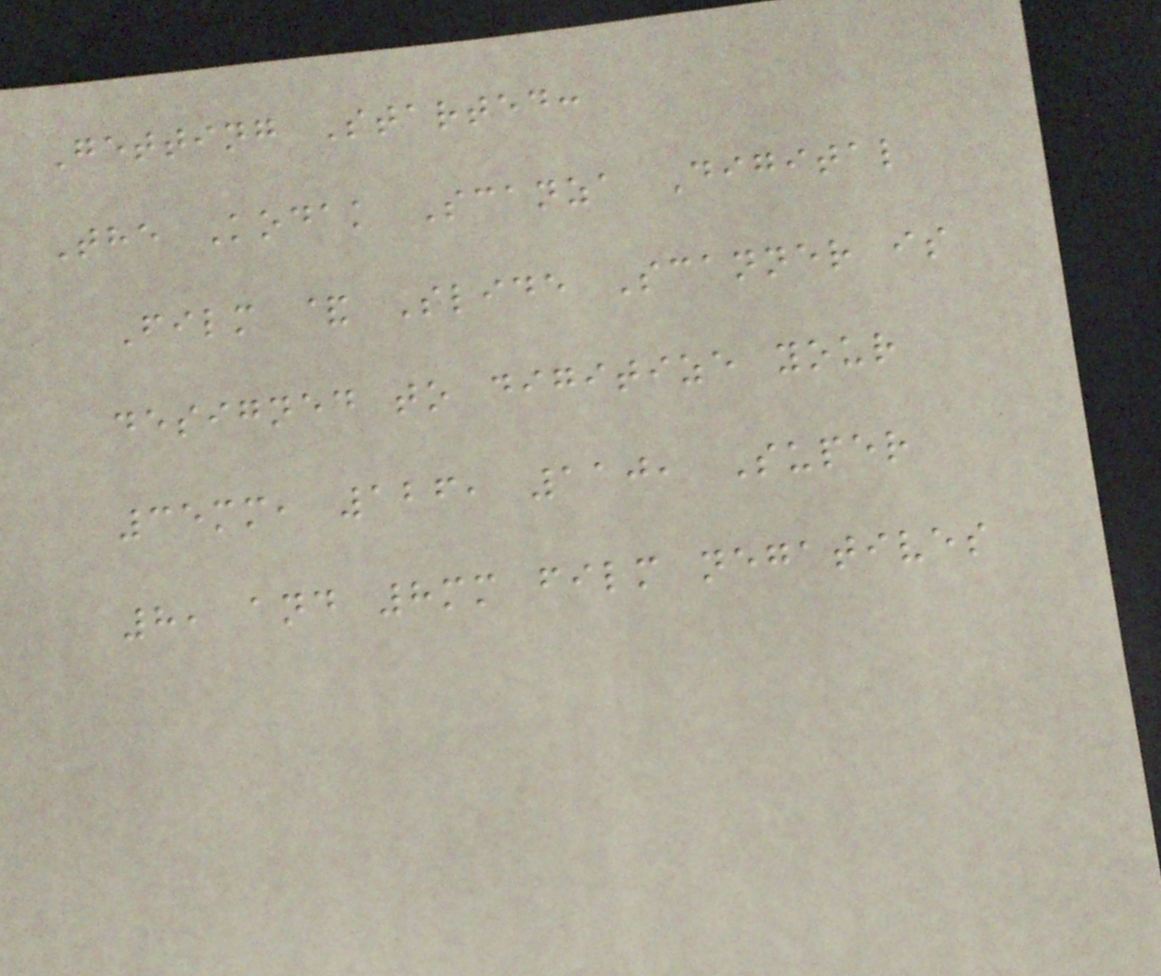Getting Started:
The Kodak Scanza Digital
Film & Slide Scanner is
designed to digitize your
35mm, 126, 110, Super
8, and 8mm film negatives
